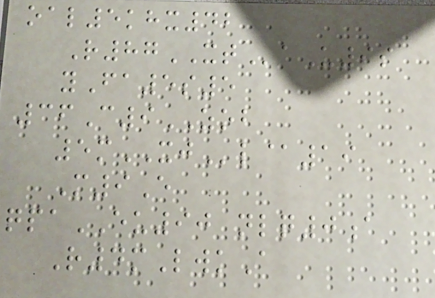oal5khx42
R87XTaU9s
yFa5s5
36C9ZOB
5mXJl@19
M9E
qpaEU90 nlq0a
R4mLwkA
